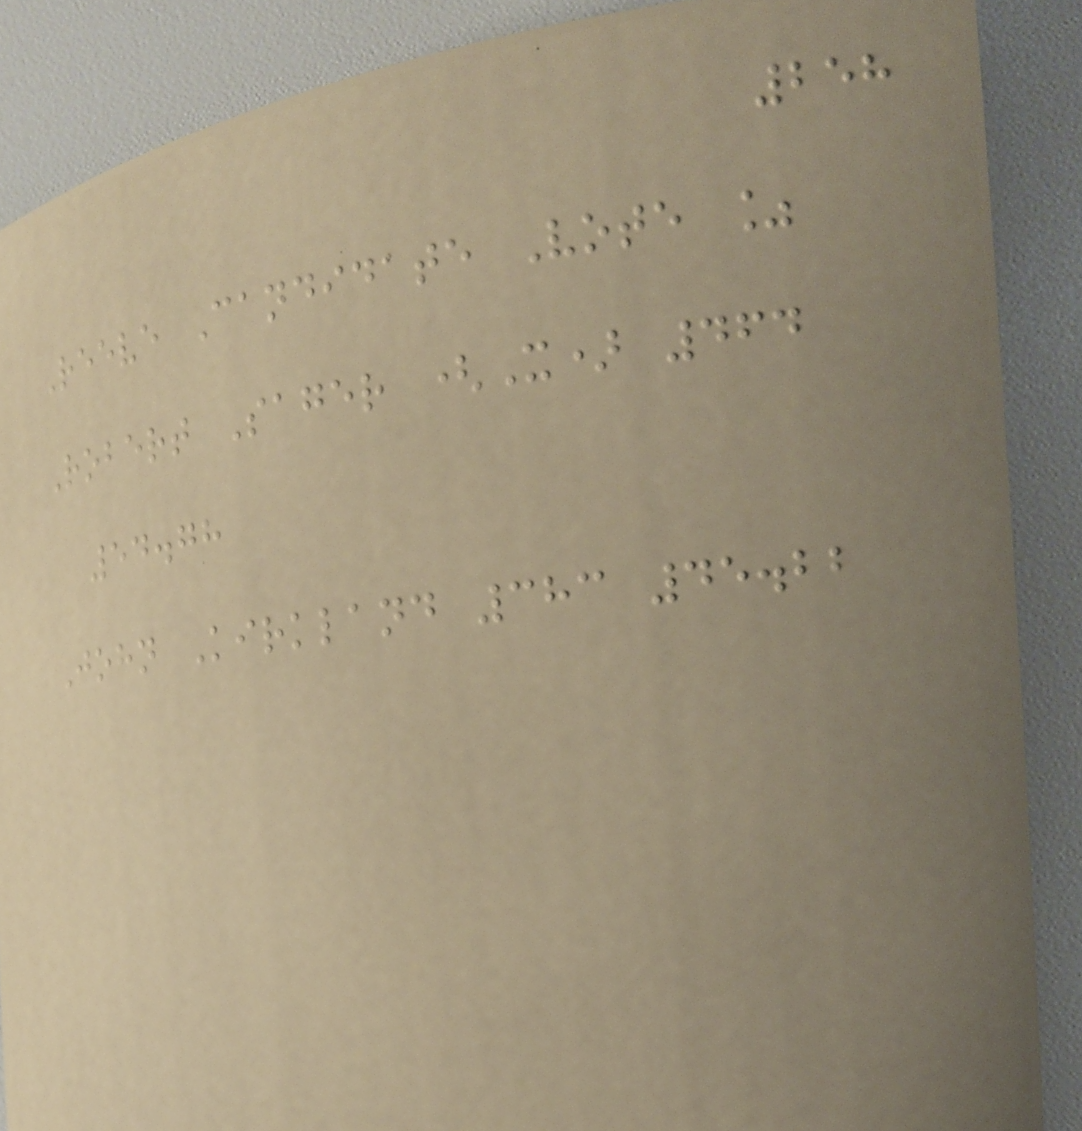258
Reeve Candidate Vote %
Robert Sager (X) 464
54.78
John Kirkland 383 45.22
